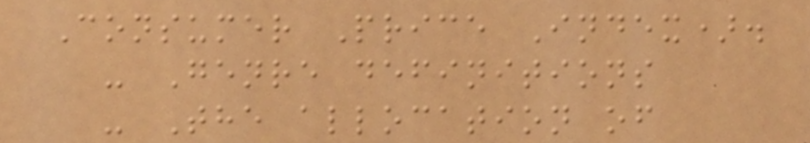Consumer Price Index).
- Genre definitions
- The allocation of
